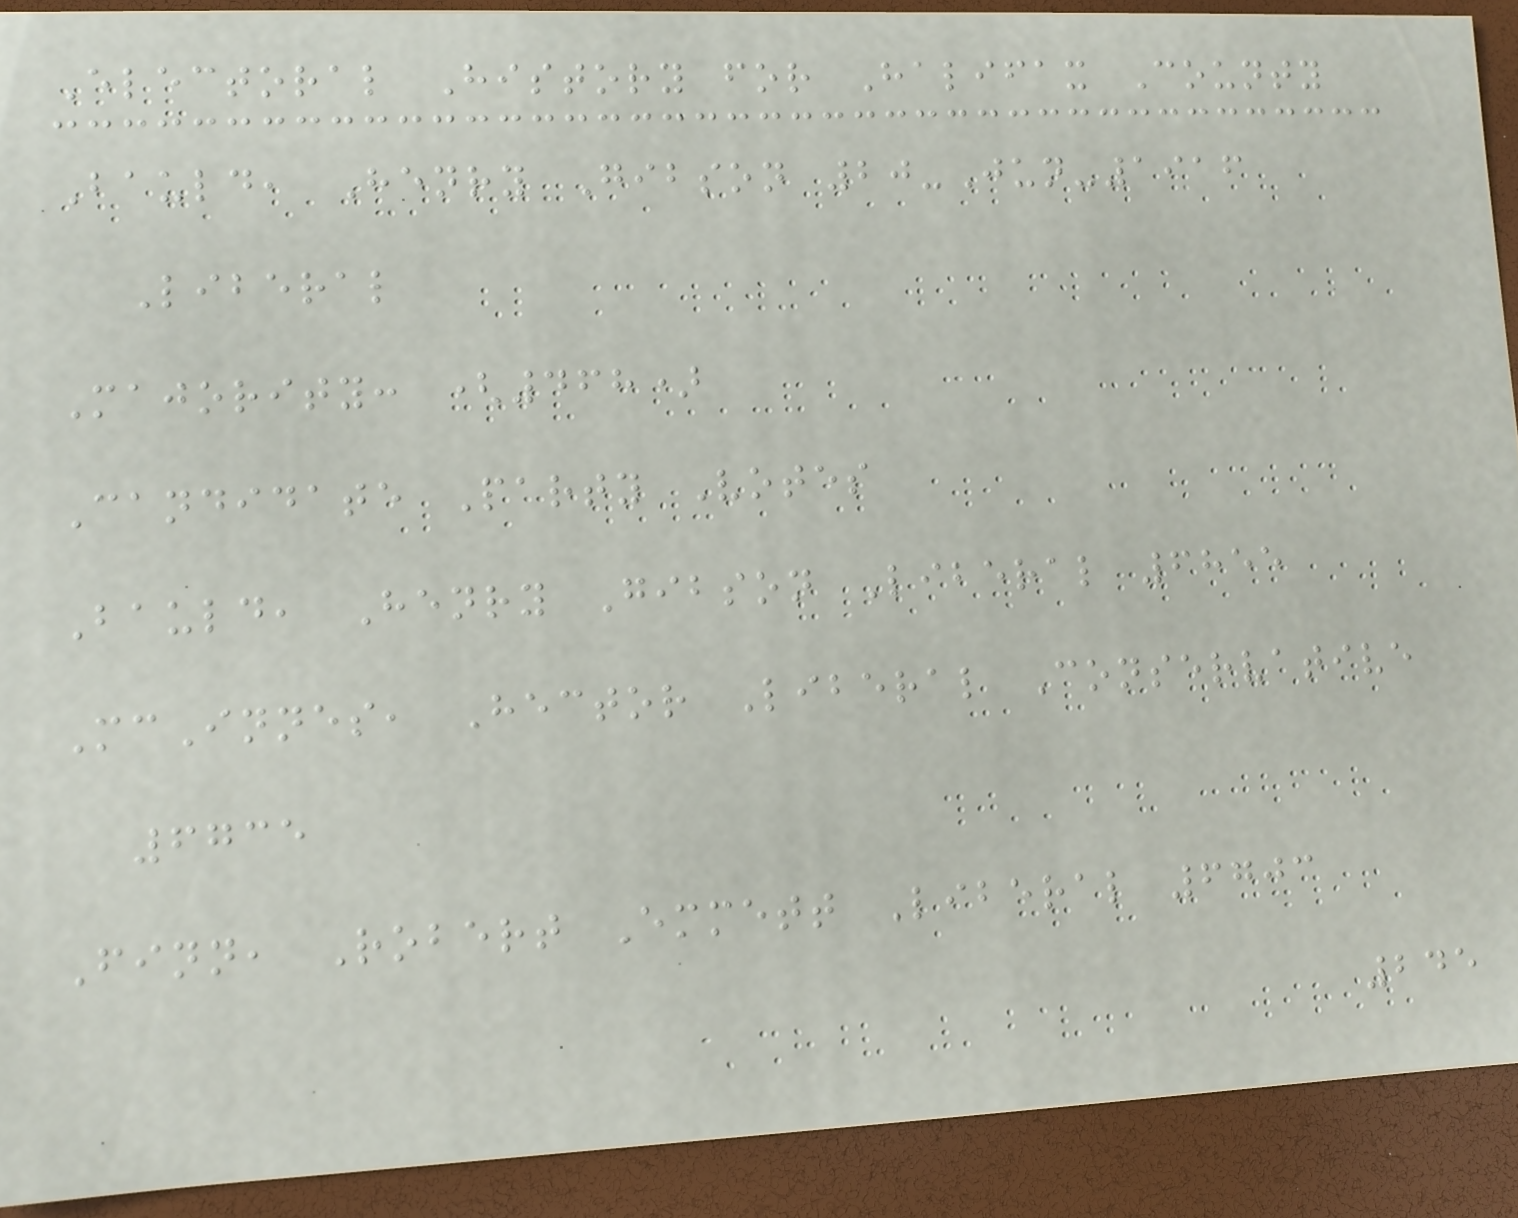Electoral History for Halifax County
Bauld, Henry Gibson 20-Jun-1916
Liberal
Majority: (468)
Candidate Party Votes
Bauld, Henry Gibson Liberal 6855
McInnes, Hector Liberal Conservative
6735
Finn, Robert Emmett Liberal 6703
245
